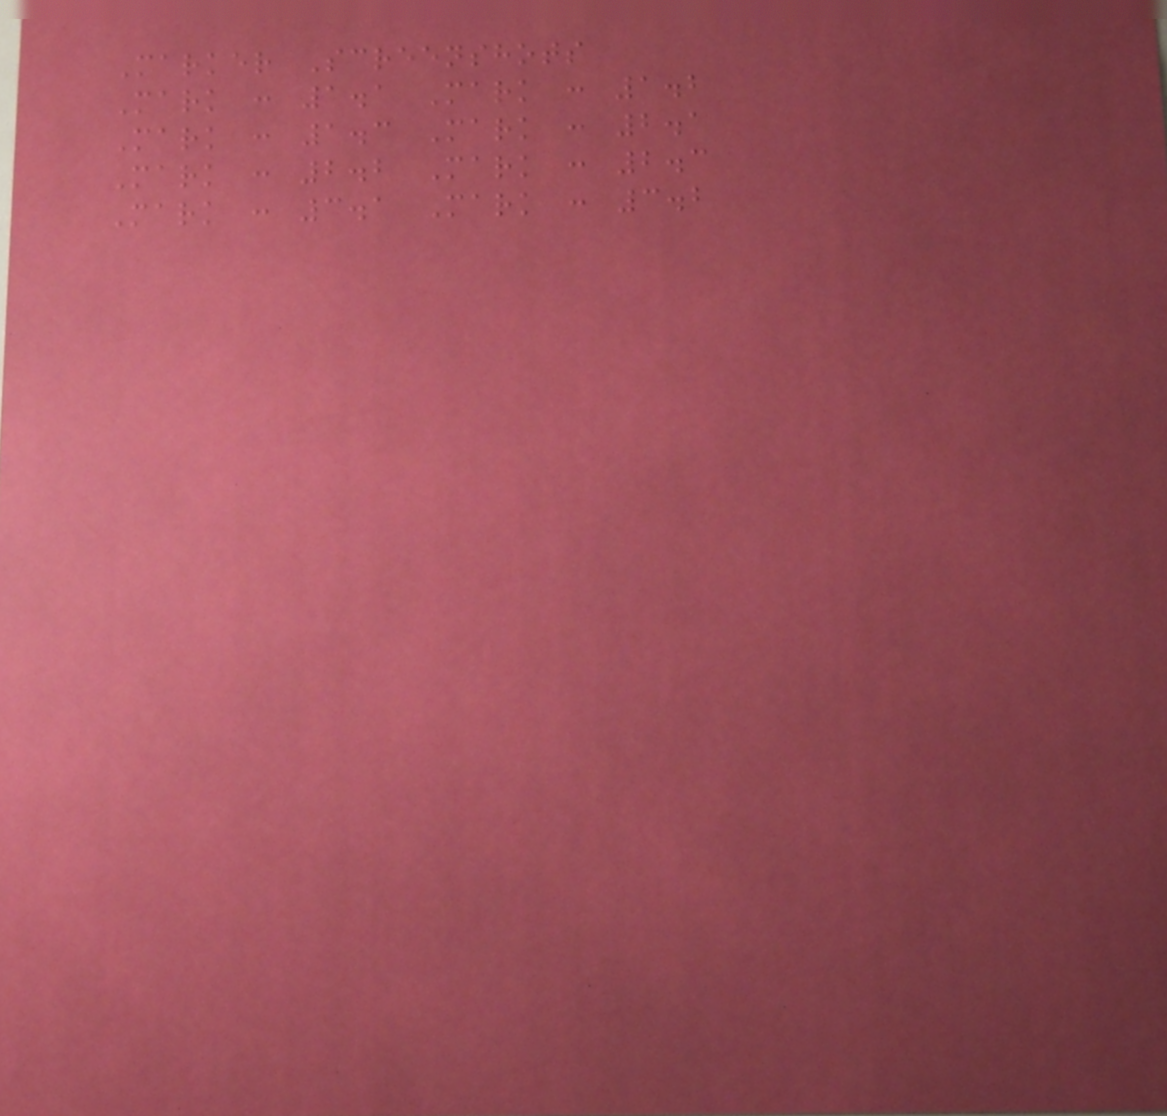Marker Screenshots
Mark : 1.1 Mark : 1.2
Mark : 1.3 Mark : 2.1
Mark : 2.2 Mark : 2.3
Mark : 3.1 Mark : 3.2
